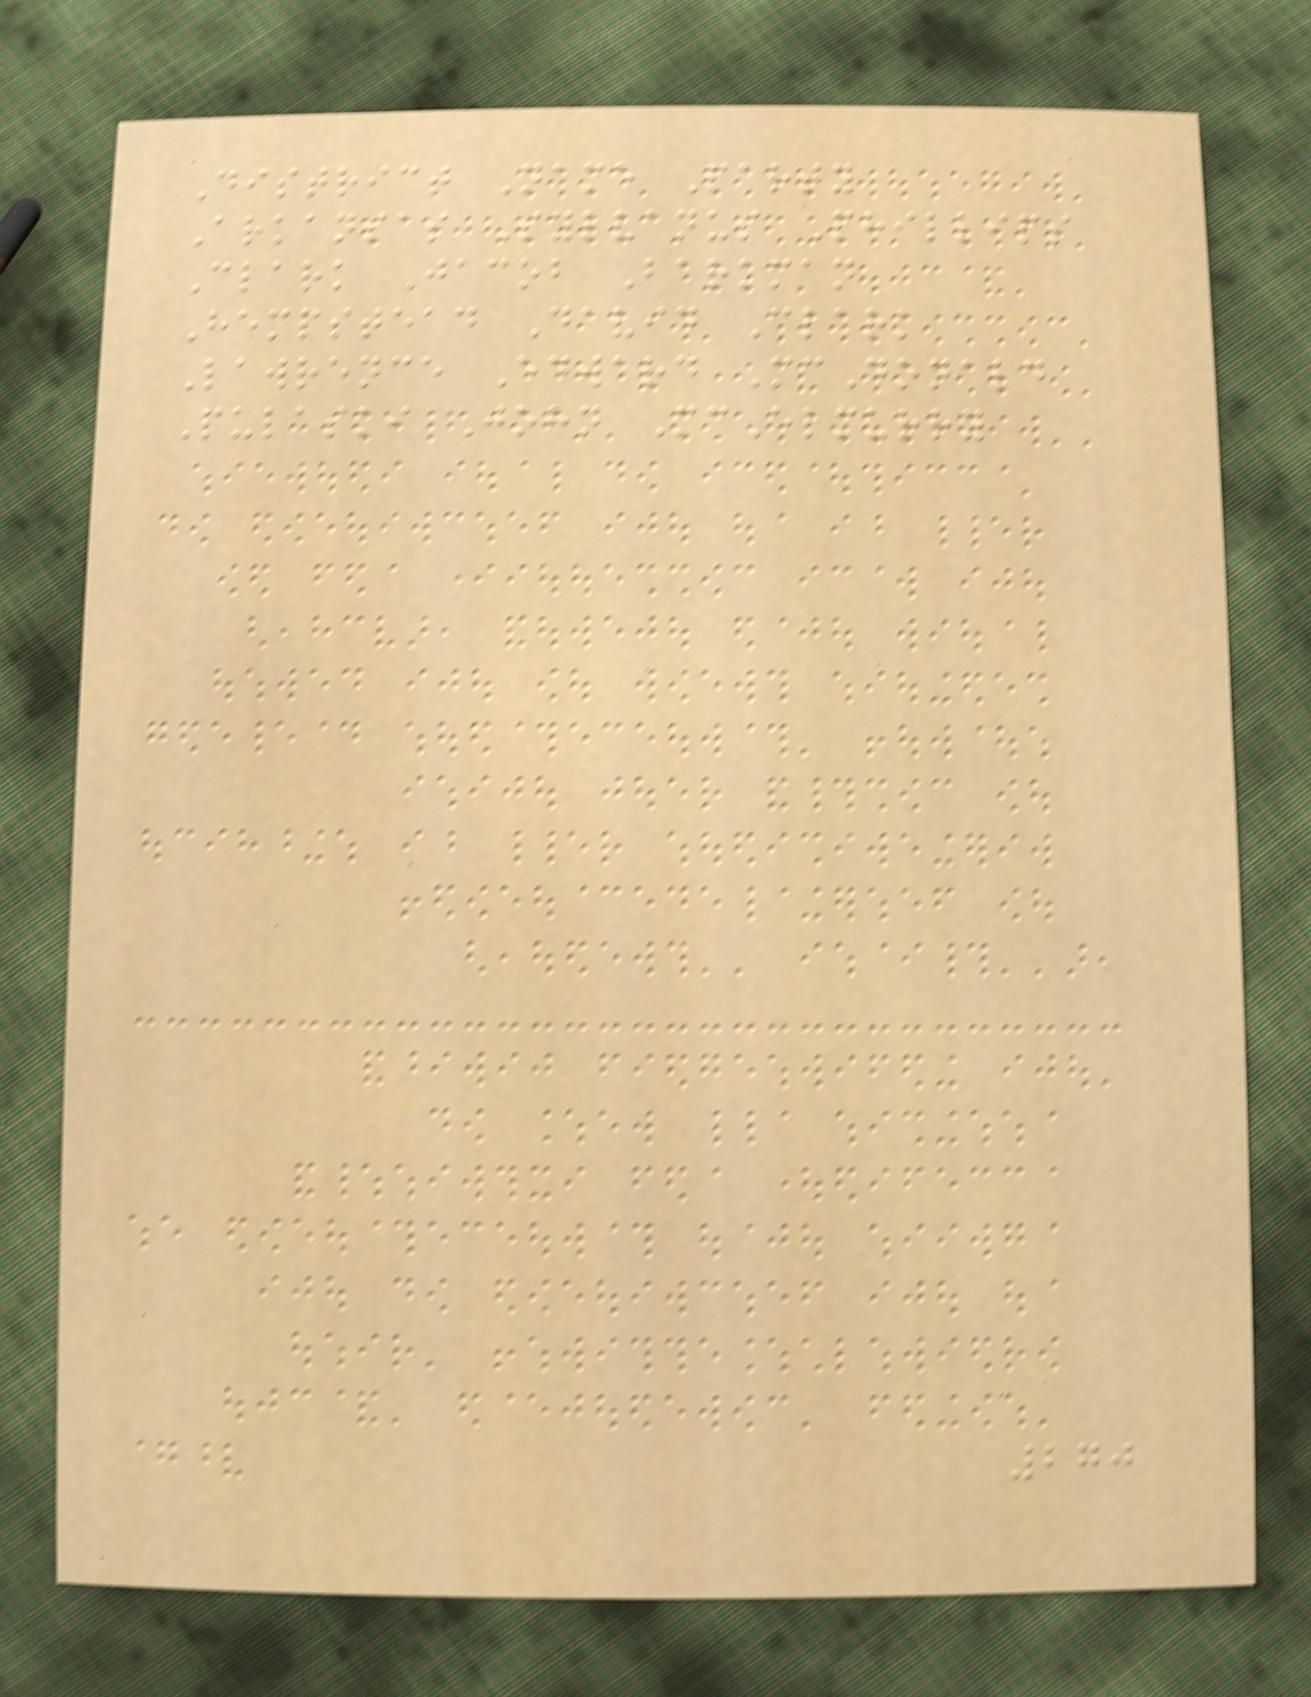District Name Party
Arkansas Sylvanus Phillips
Clark Jacob Barkman
Hempstead David Clark
Lawrence Edward McDonald
Pulaski John McElmurry
270
